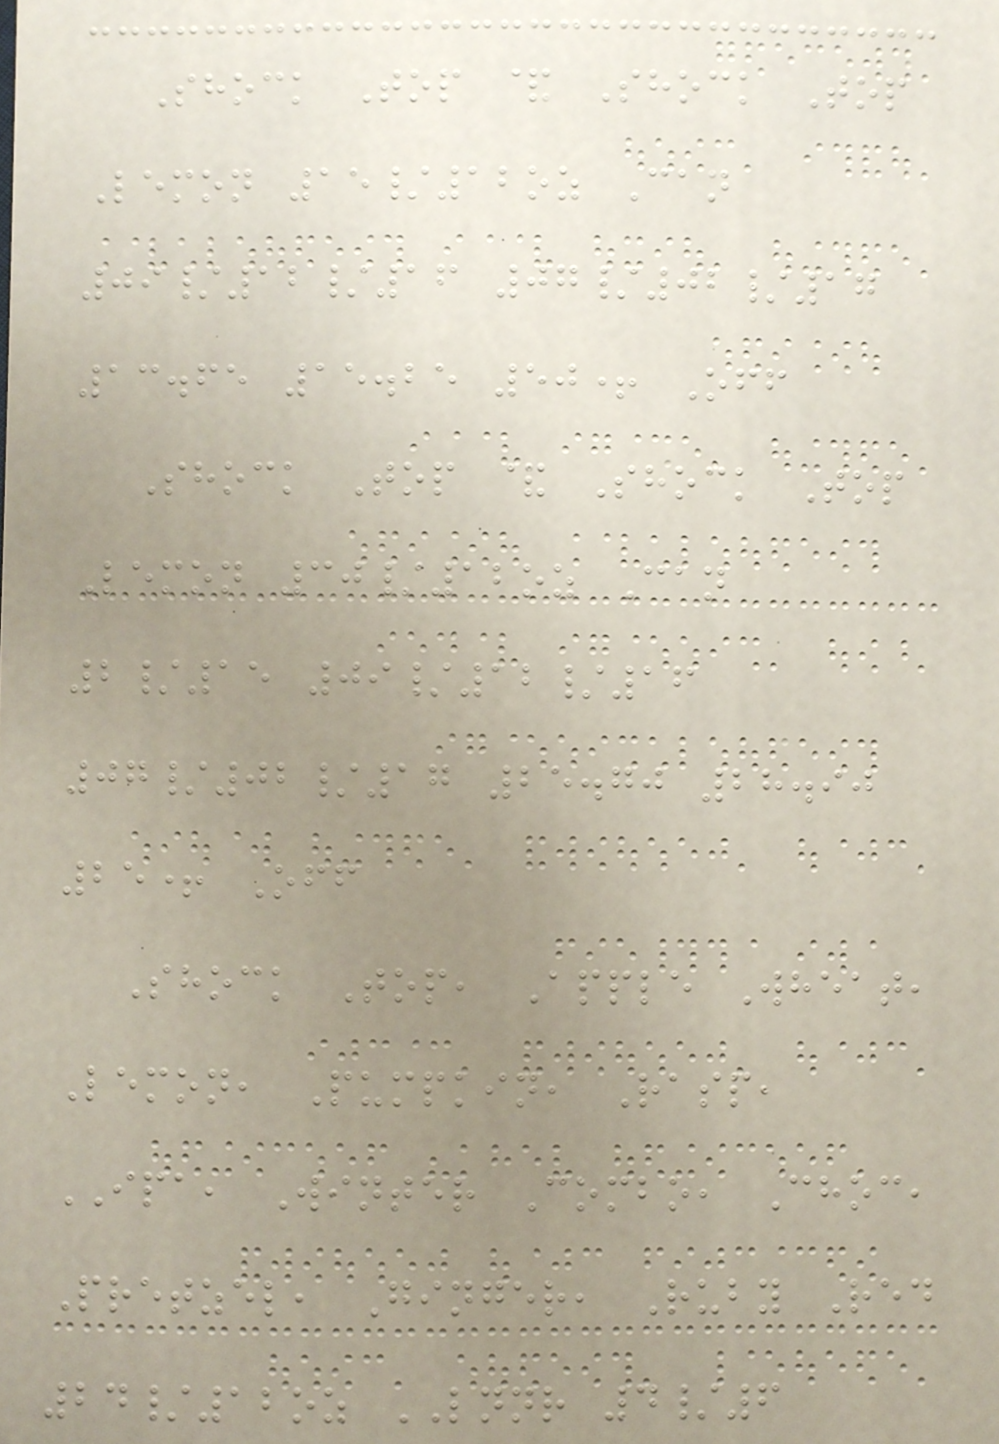Shock Top & Shock Top
Lemon 15/12oz Can
09/12/16 07/02/17
13.65 15.25 50+ Off
Shock Top & Shock Top
Lemon 30/12oz Can
2/15 09/12/16
07/02/17 25.70 28.90
25+ Off
Shock Top, Apple Wheat,
Lemon, Pumpkin, Rasp,
IPA, Winter Combo, Choc,
Pretzel, Ginger, Ruby Red
24/12oz LNNR 4/6
